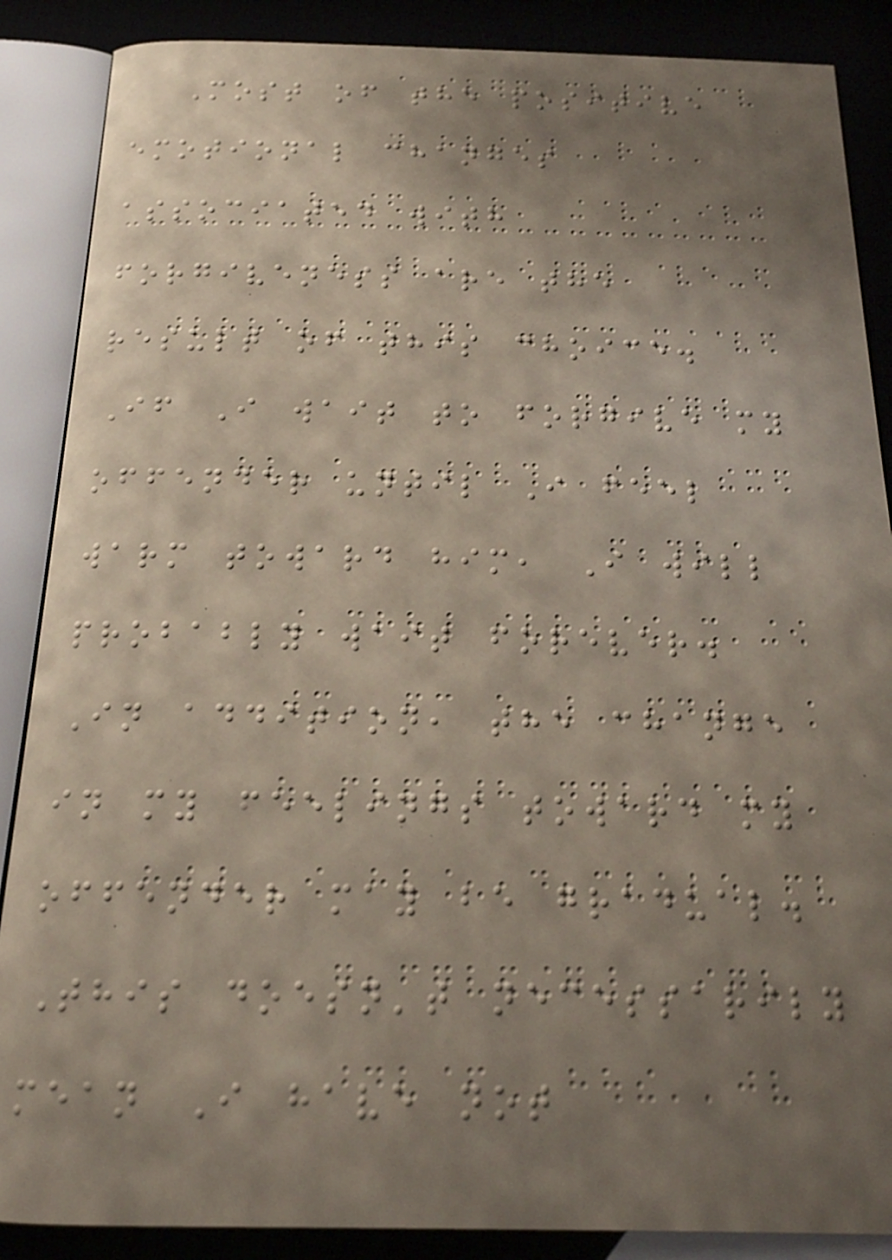Most of the positive
emotional changes
associated with
forgiveness are the
result of this choice.
If I wait to forgive my
offender until I feel
warm toward him, I will
probably wait forever.
In addition, the change
in my feelings toward my
offender may be gradual.
This doesn't necessarily
mean I have not
